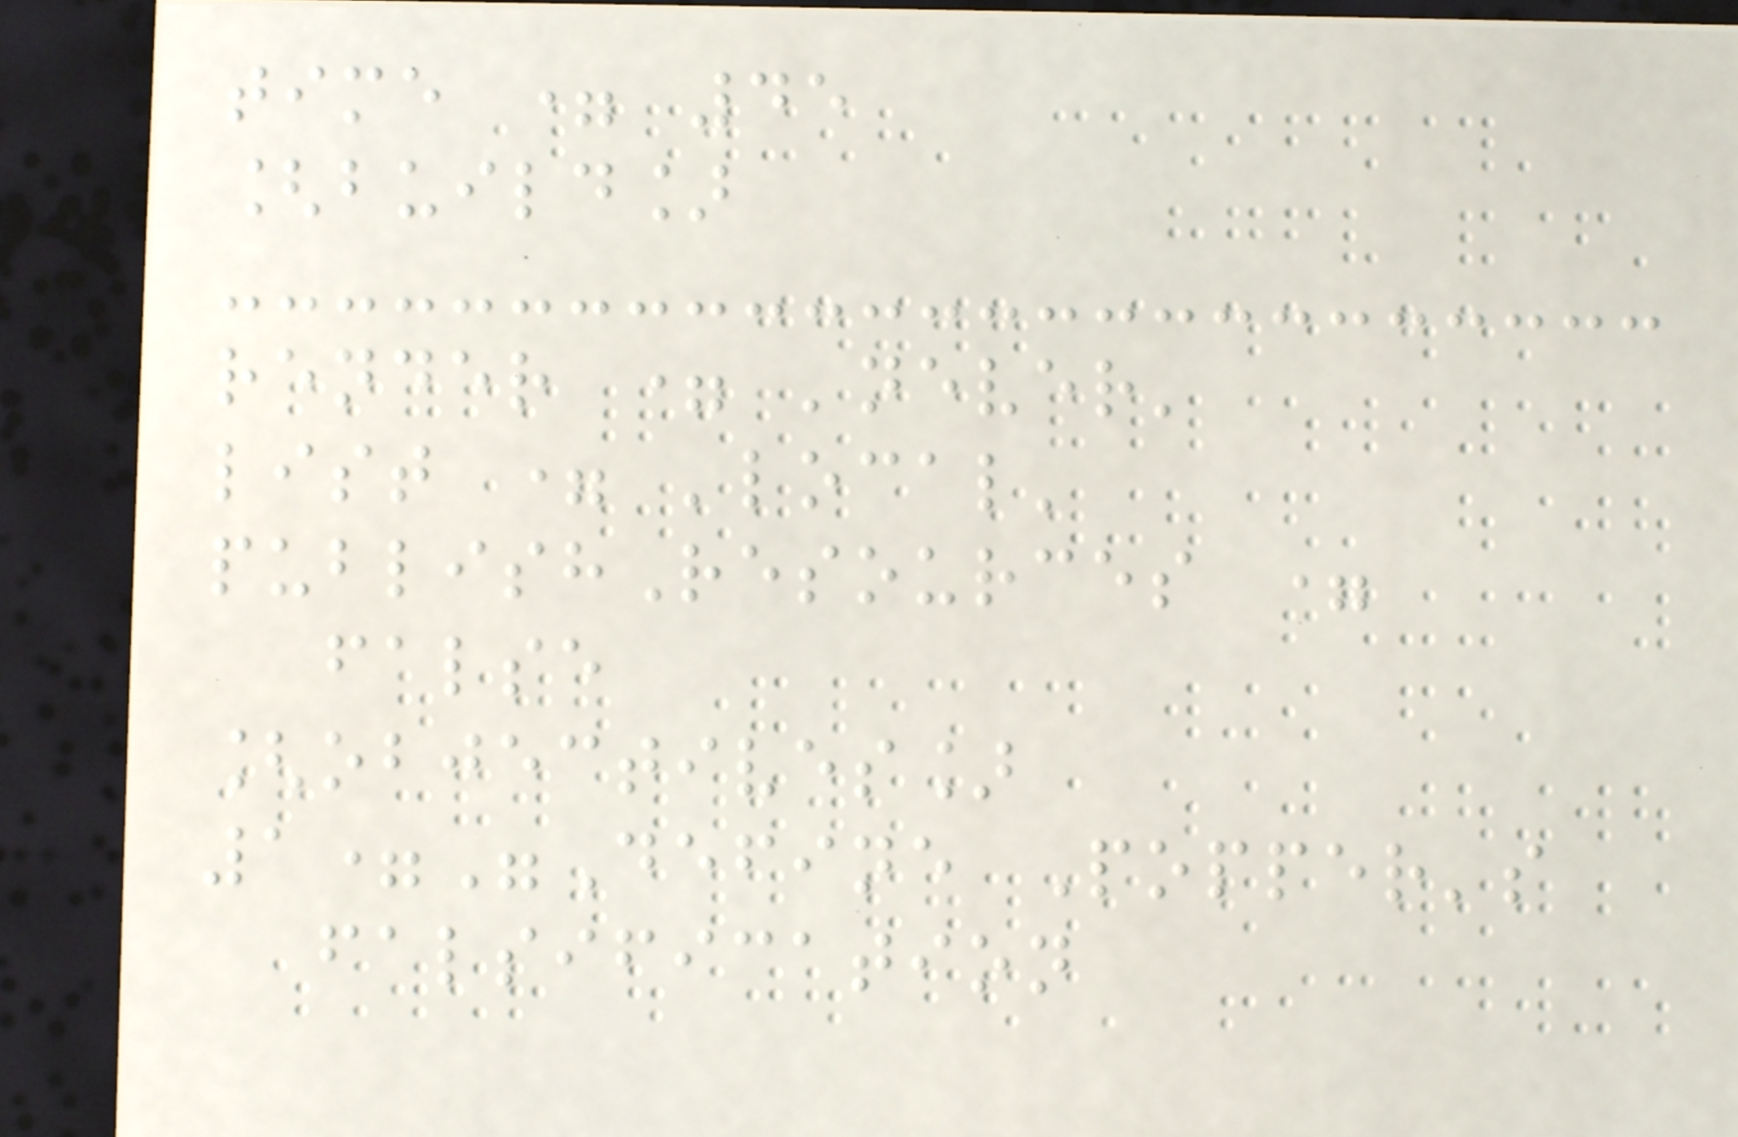time = 45
[build]
render = 'never'
list = 'local'
publishResources =
false
[objectives]
1="Define Popper's
falsification
